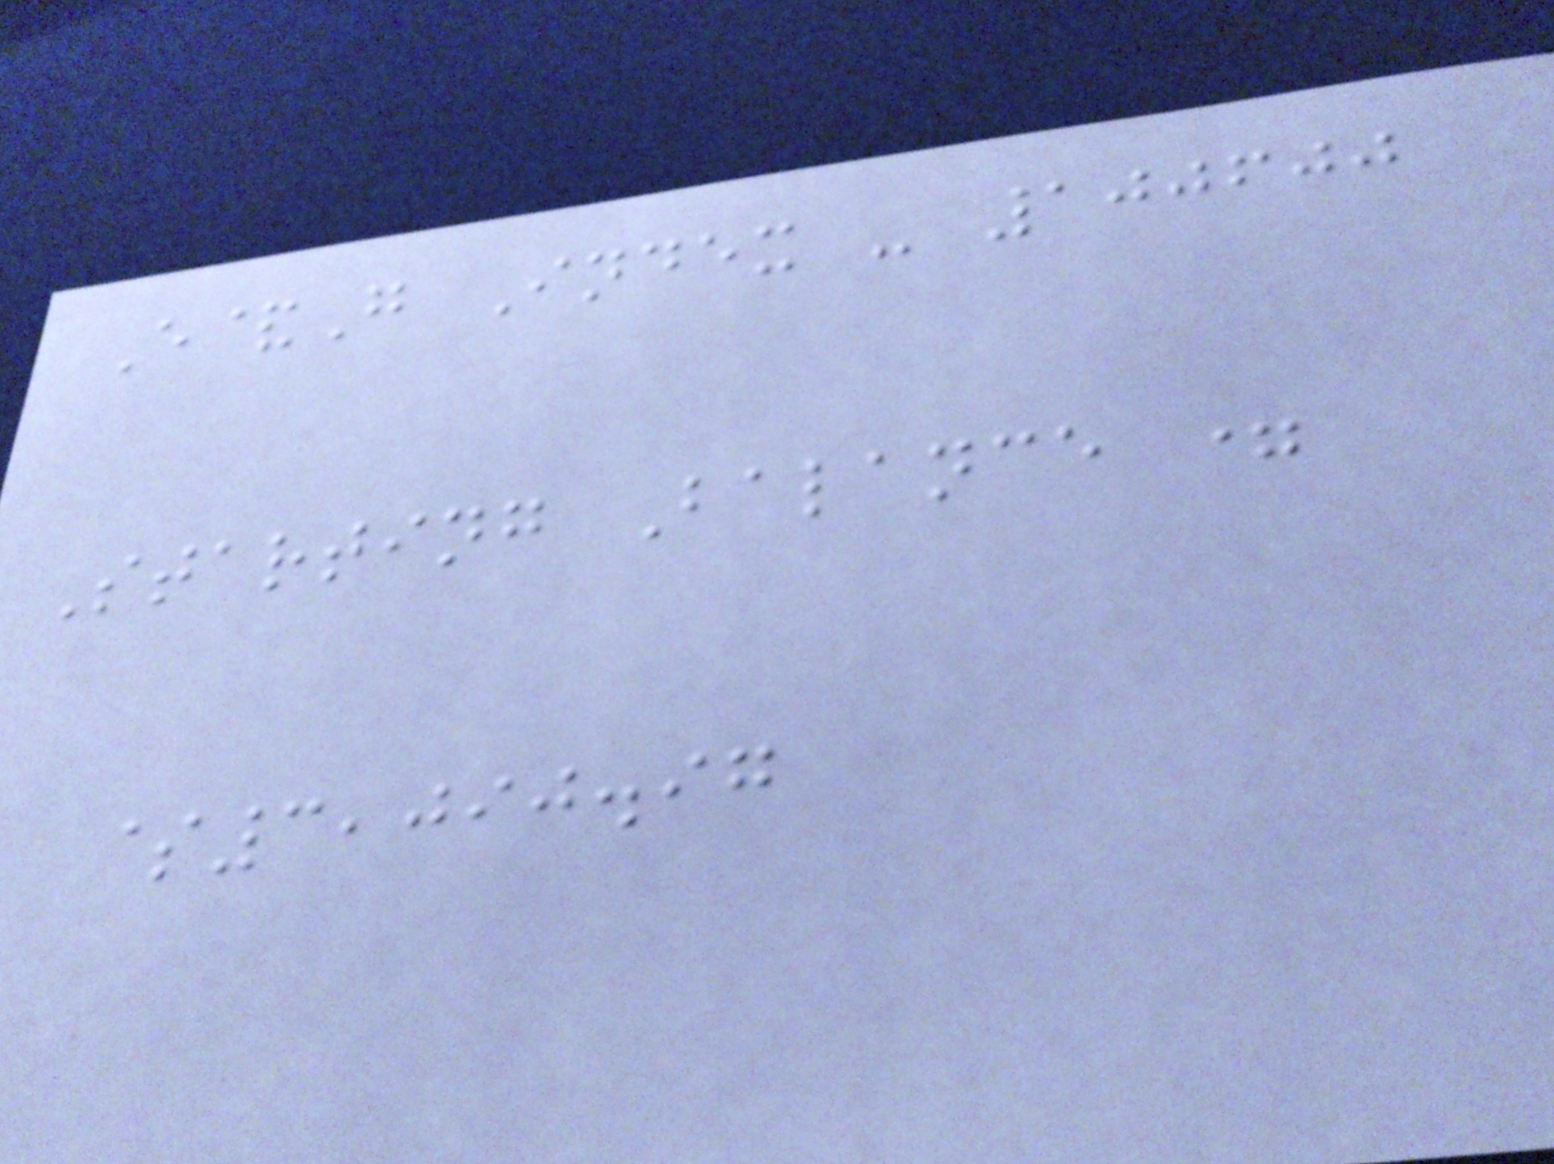E&G Index - 100600
Starting Balance =
$3,090.97
